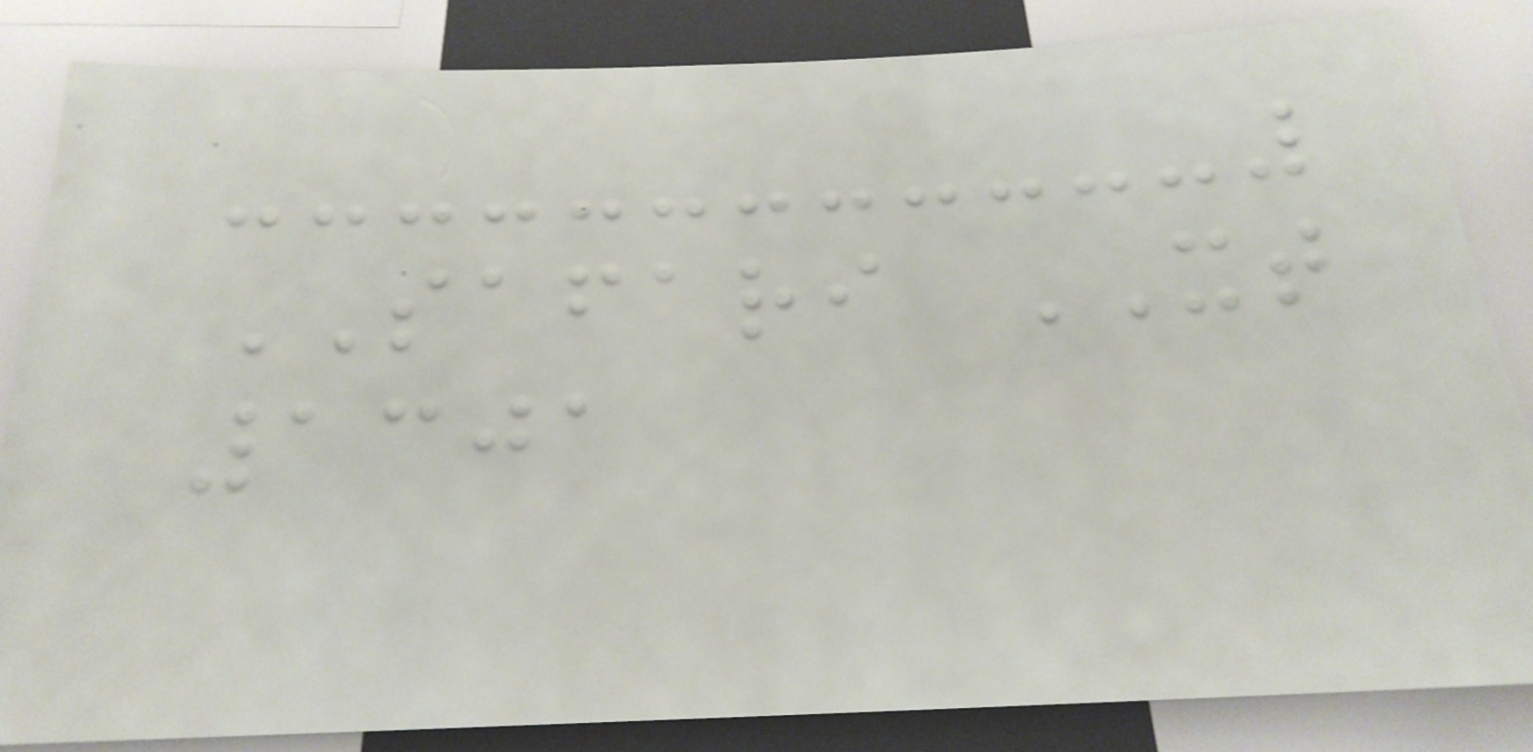SAFARI XT
1301
